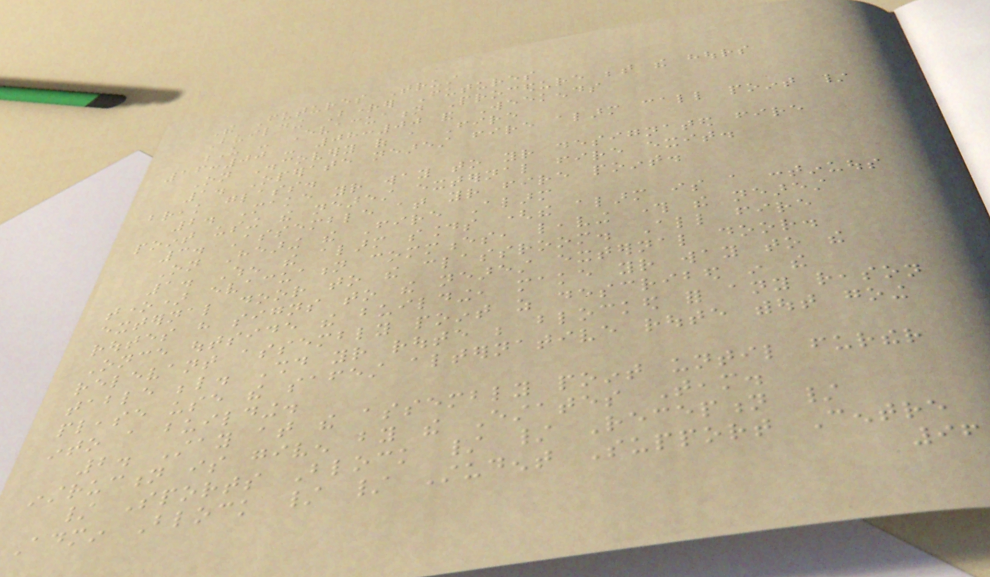The Futures Trust
Building Brighter Futures
U - Evacuation Procedure between the hours
16:00 - 08:00 and Weekends
On Discovery of a Fire
1. Operate nearest fire alarm call point /
break glass.
2. Make your way to your designated fire
point using the nearest external fire exit.
3. Assemble at your fire point.
On Hearing the Fire Alarm
1. When the alarm sounds (the alarm is a continuous
tone) evacuation commences, leaving through the nearest
external door to the classroom. All fire
routes have signs to the nearest external door.
Once outside the building, make your way to the
relevant assembly point as described in the
table below. Should your route be blocked for any reason
please use the safest alternative route without going
into a building.
2. Stay at the assembly point until further
instruction is given by the Estates Team.
/ Sports Block / / Reception /
Admin Block / / Student Support Centre
96
